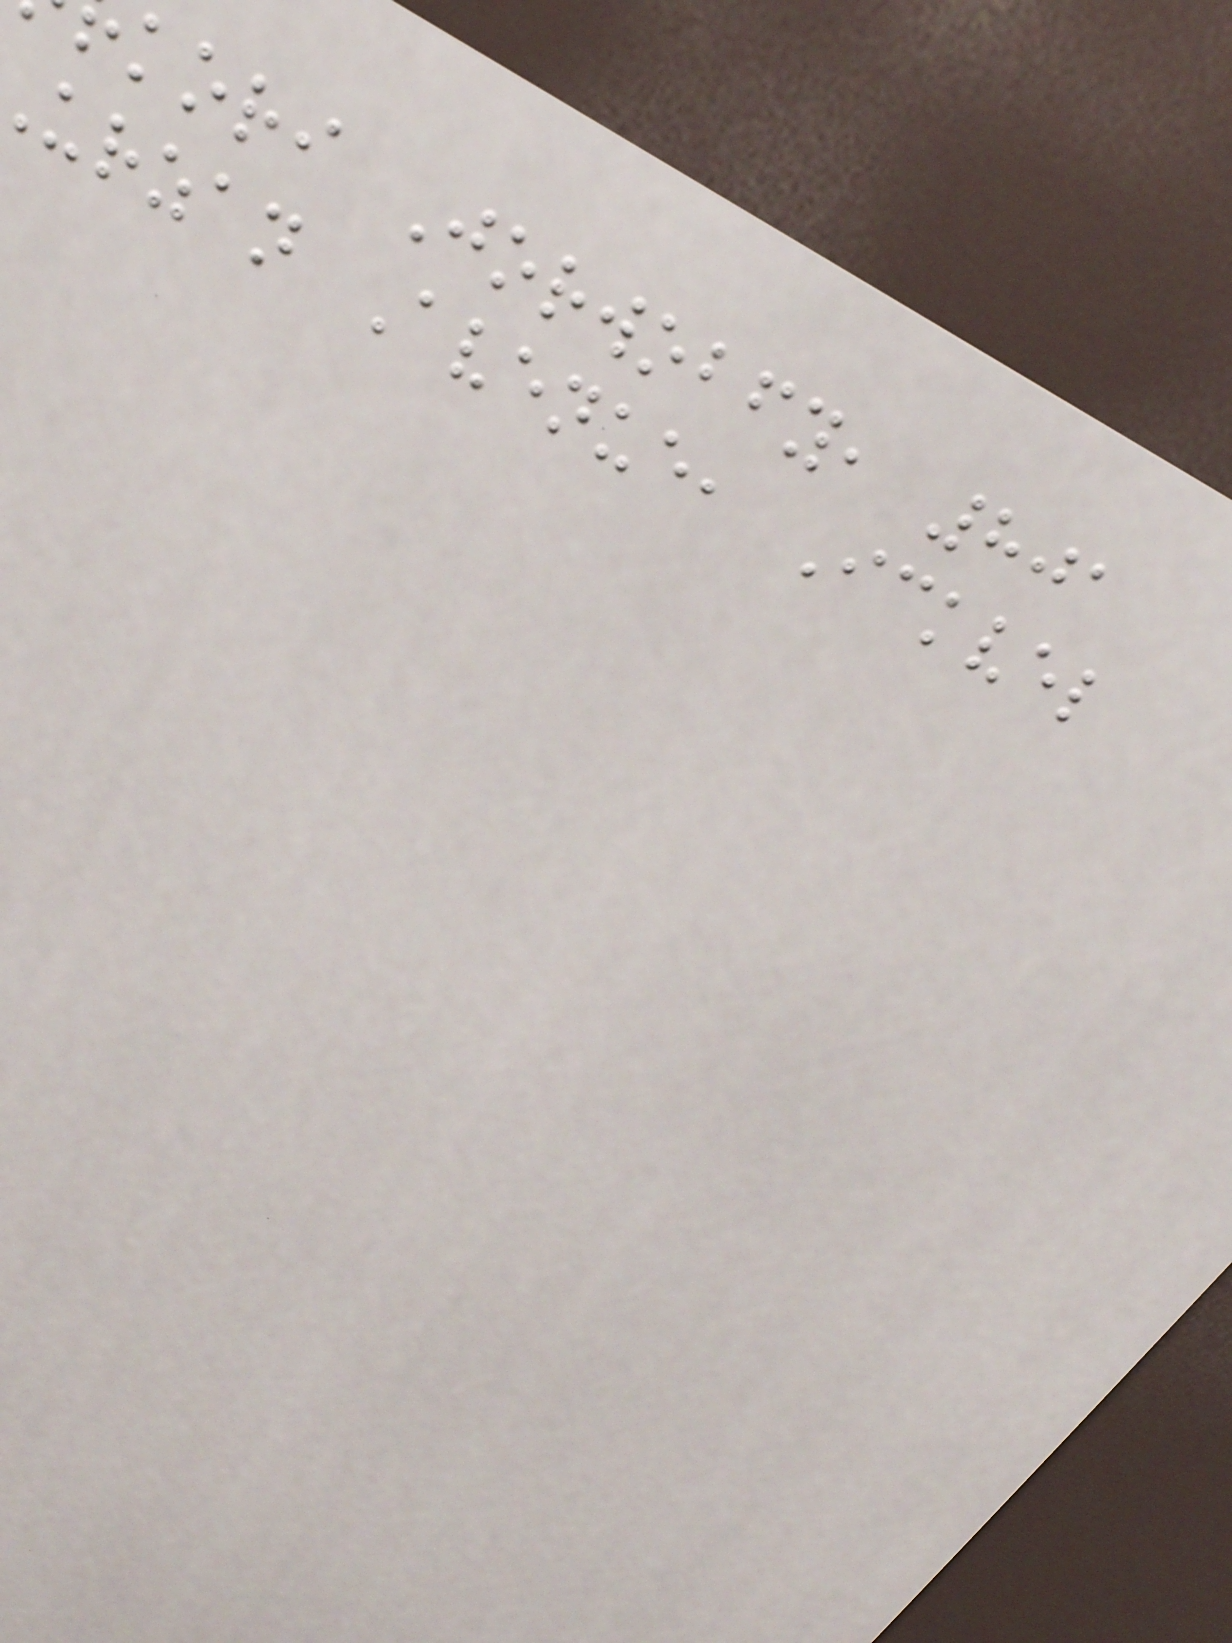kori Jorwobfy, 801
urzan Avenue, Ickvel
